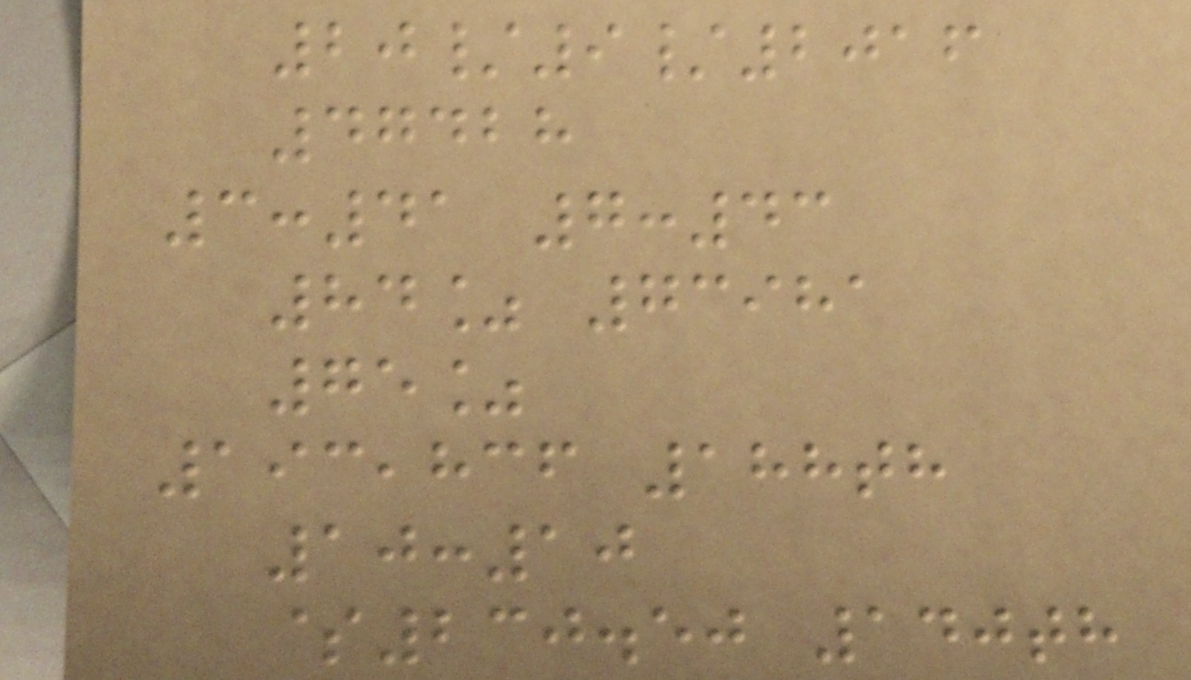20/9/2016
47428
3:41 7:43
84% 73981
75%
193,836 188th
10:10
$230.50 140th
